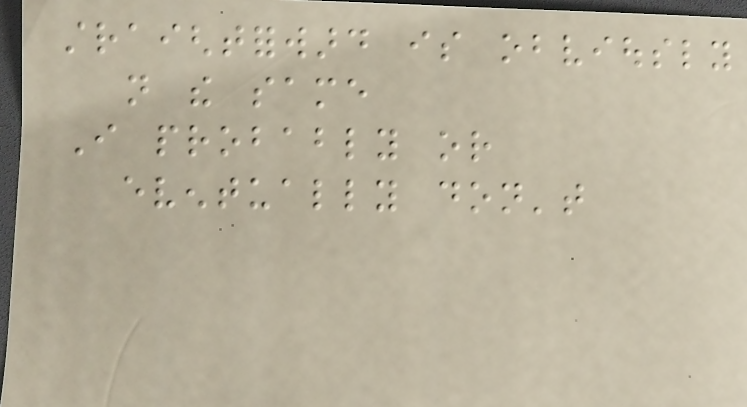straightforward is obviously
not the same
I probably or
eventually don't
